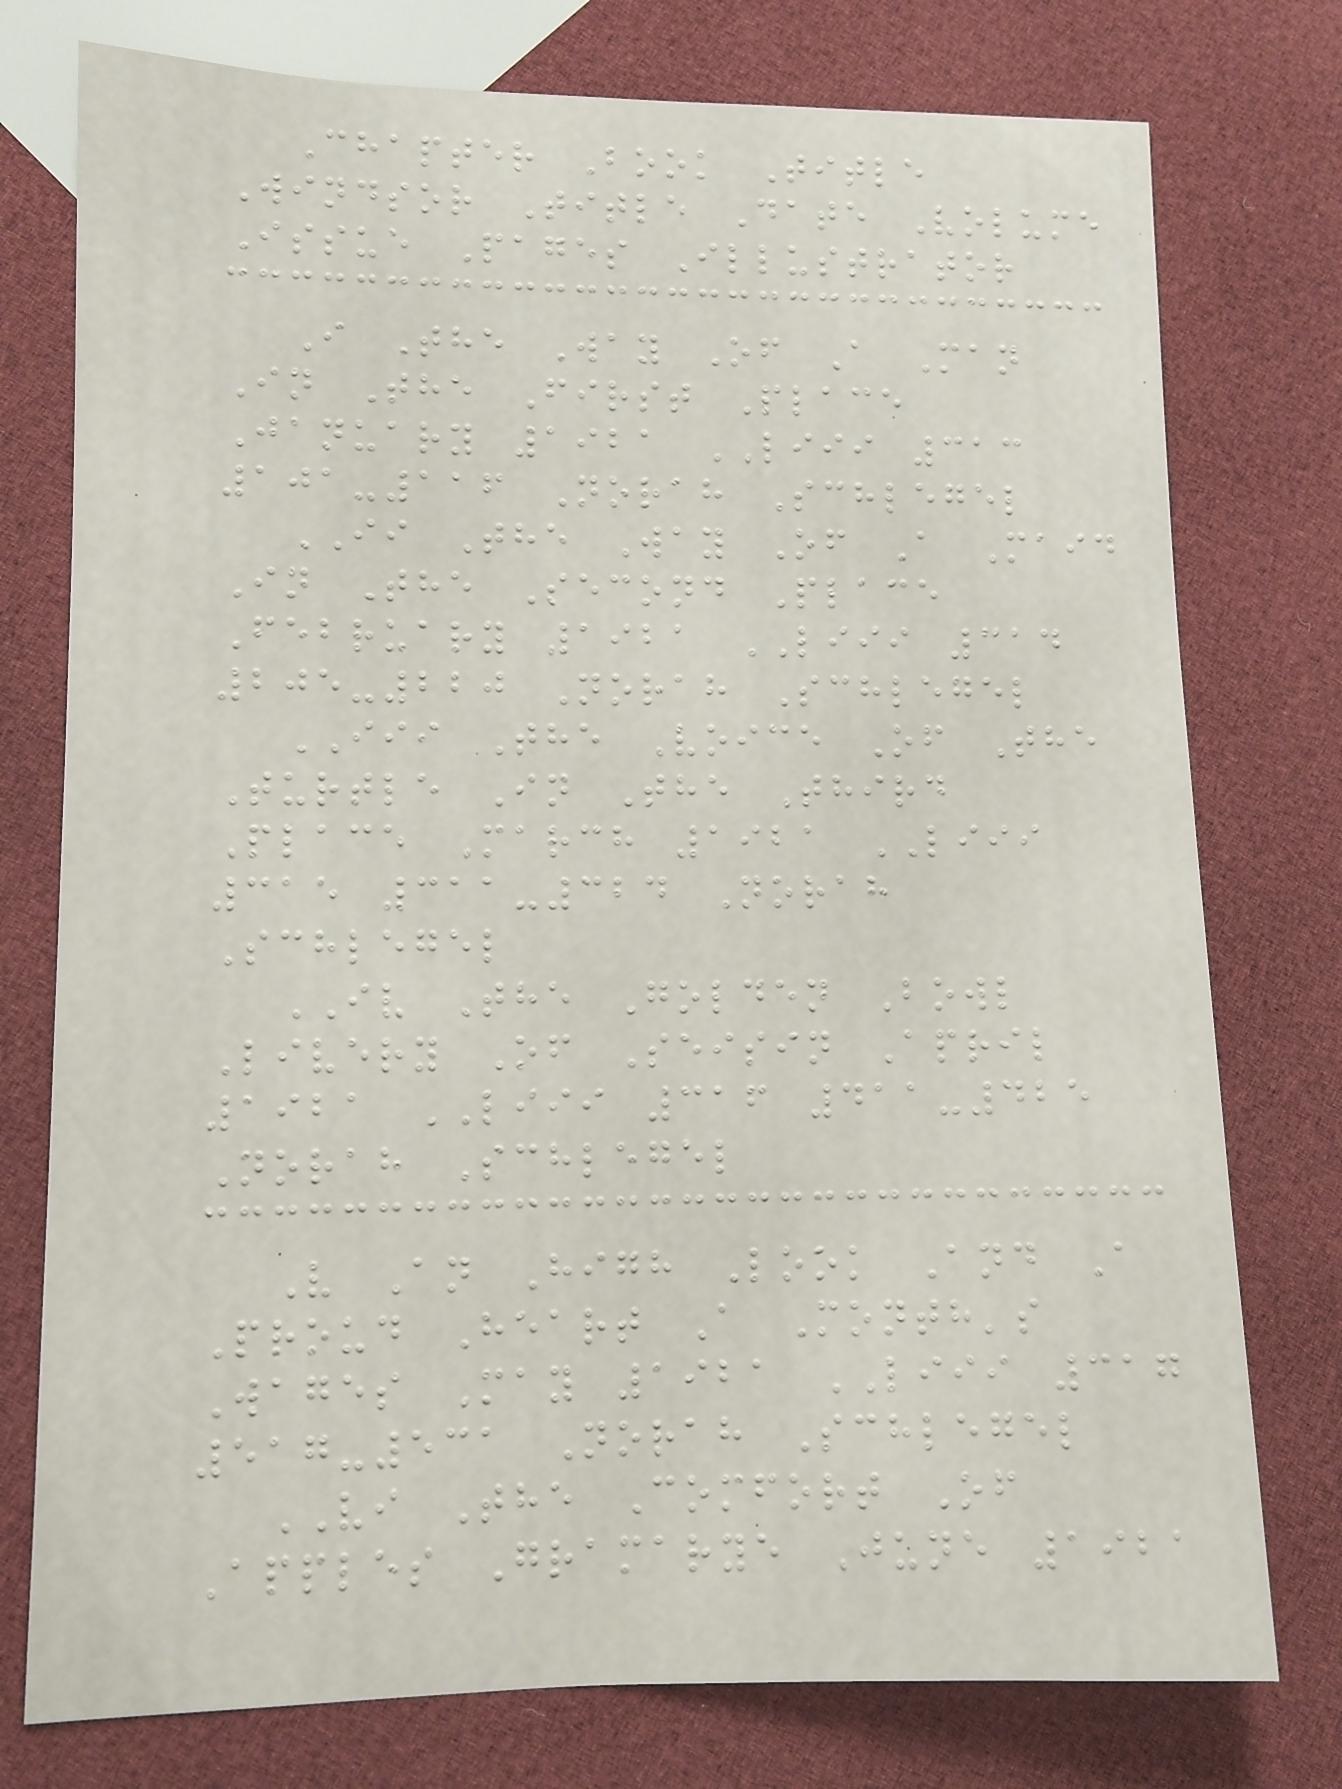Chapter Book Title
Windsor Title Date Volume
Issue Pages Illustrator
I The Way Of A Man
In The First Place
January 1921 LIII 313
101-116 Norah Schlegel
II The Way Of A Maid
In The Second Place
February 1921 LIII 314
205-220 Norah Schlegel
III The Voice Of The
Turtle In The Third
Place March 1921 LIII
315 311-324 Norah
Schlegel
IV The Golden Bowl
Livery Of Seisin April
1921 LIII 316 411-425
Norah Schlegel
V An High Look And A
Proud Heart A Month's
Wages May 1921 LIII 317
517-531 Norah Schlegel
VI The Comfort Of
Apples Gramarye June 1921
